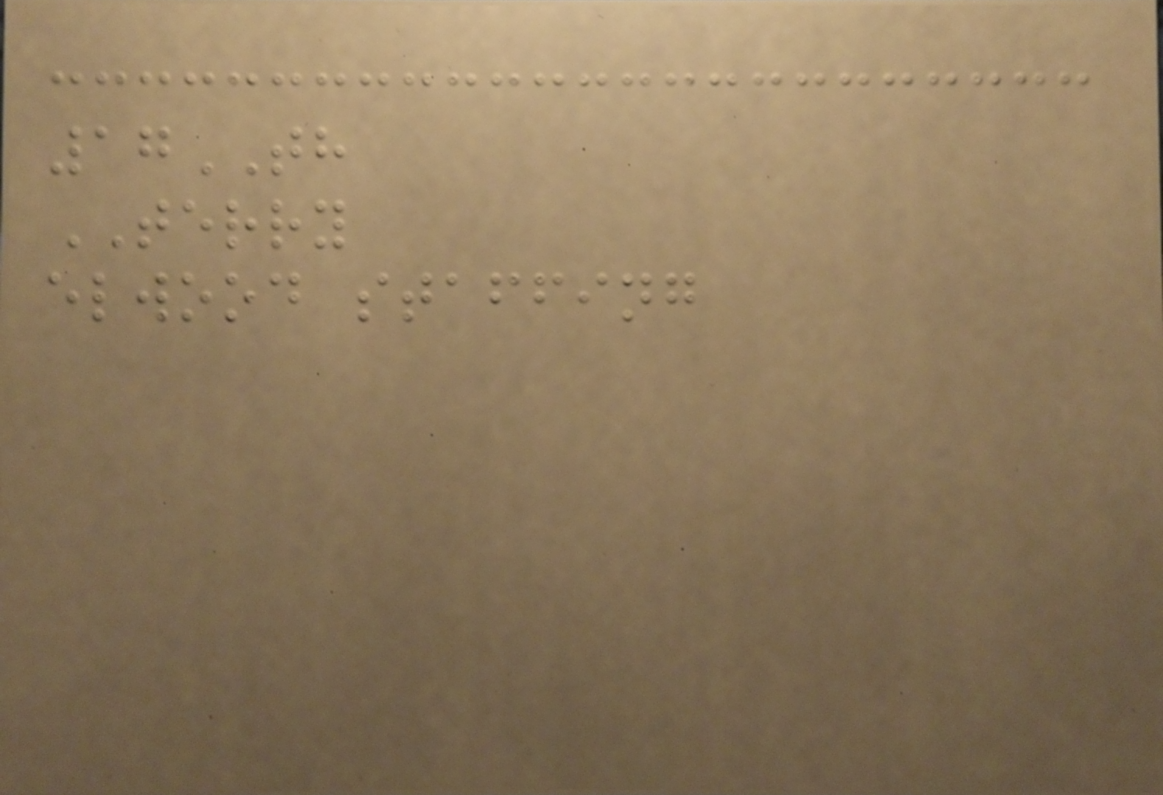17TH
TERRY
elwood staffing
